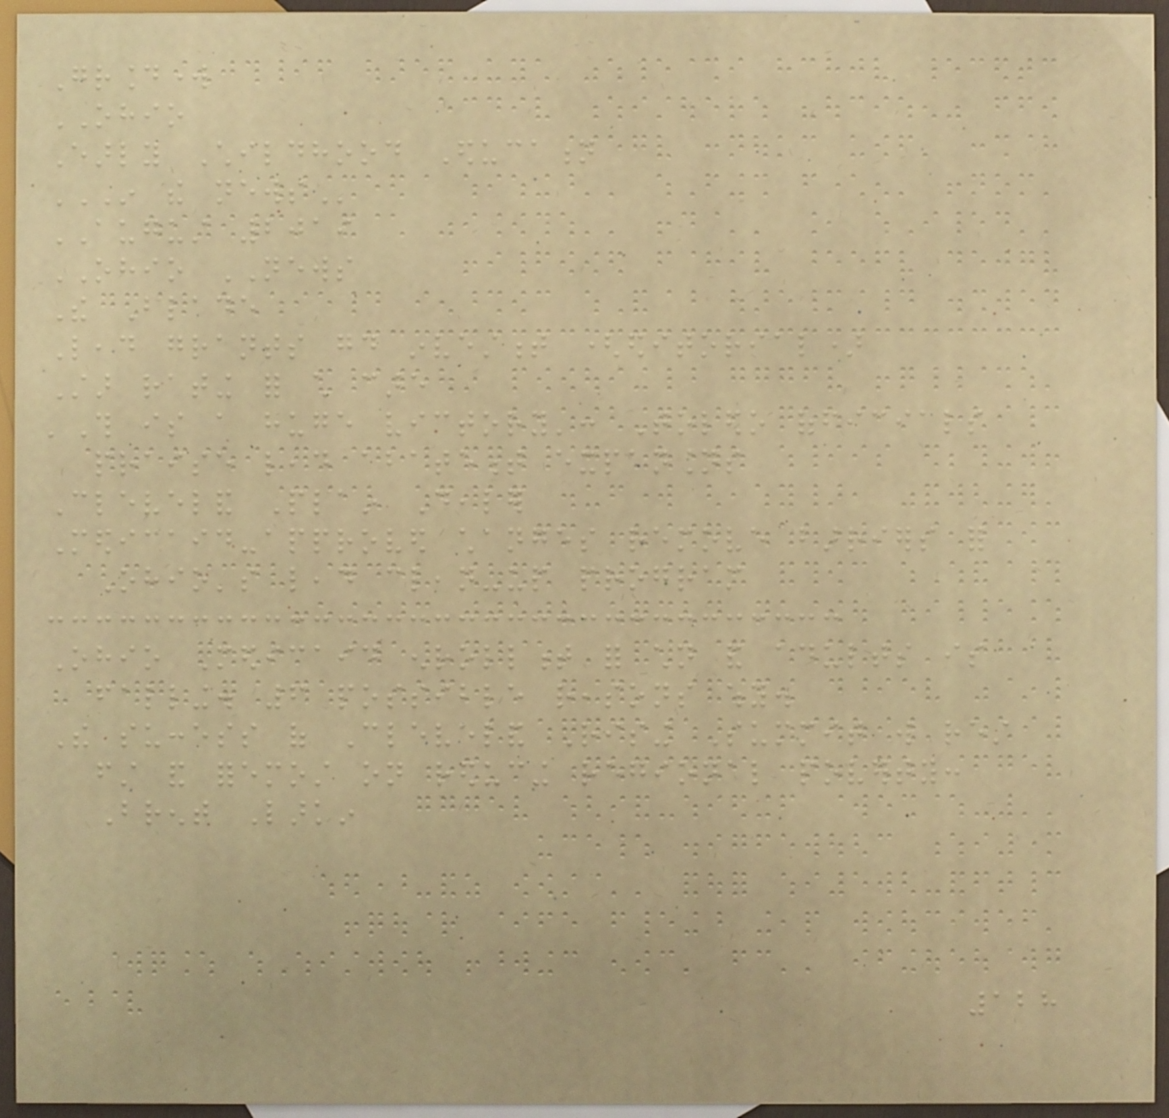Groundwork
OHIO
Early Childhood Education
IN THE NEWS
AUGUST 2019
OHIO NEWS
The Blade
Lead grants good investment (editorial)
Star rating for child care
'This is a huge victory': Toledo officials
praise lead abatement expansions
Cleveland Plain Dealer
Medicaid-approved changes remove barriers for
Ohio's lead clean-up program
Ohio Medicaid enrollment for children and adults is
falling. 6 possible reasons why.
The success of Cleveland Rising Summit will rest
first and foremost on reducing regional poverty:
Brent Larkin
128
